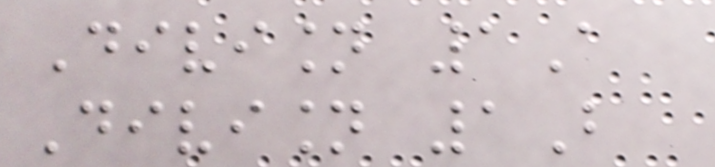Division 1A
Division 1B
